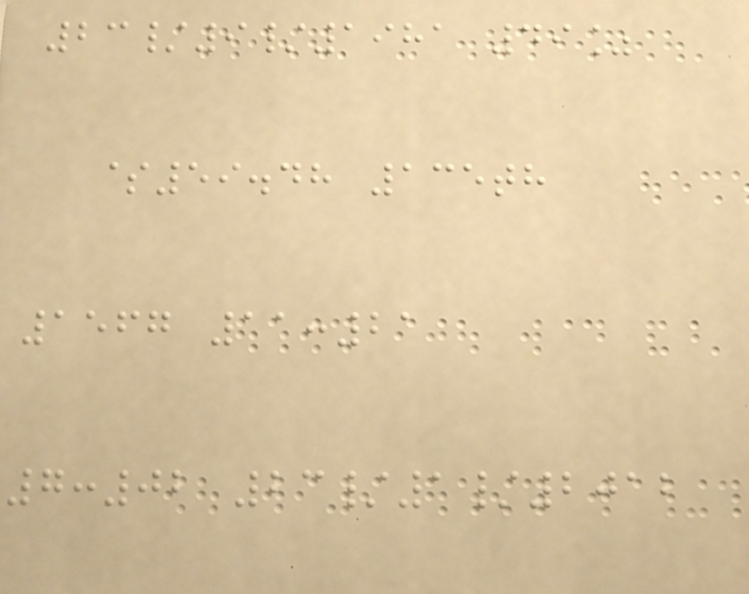23/9/1981 49%
$59.48 135th
1567 11:21
7:02 23/1/2012
